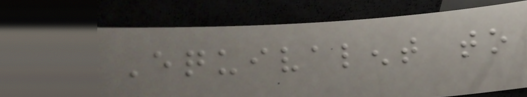Equivalent to
